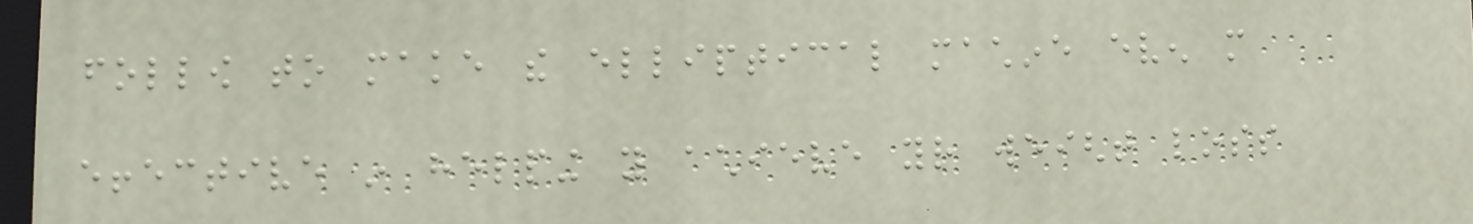follow to make the elliptical machine even more
effective in helping you achieve your weight loss
